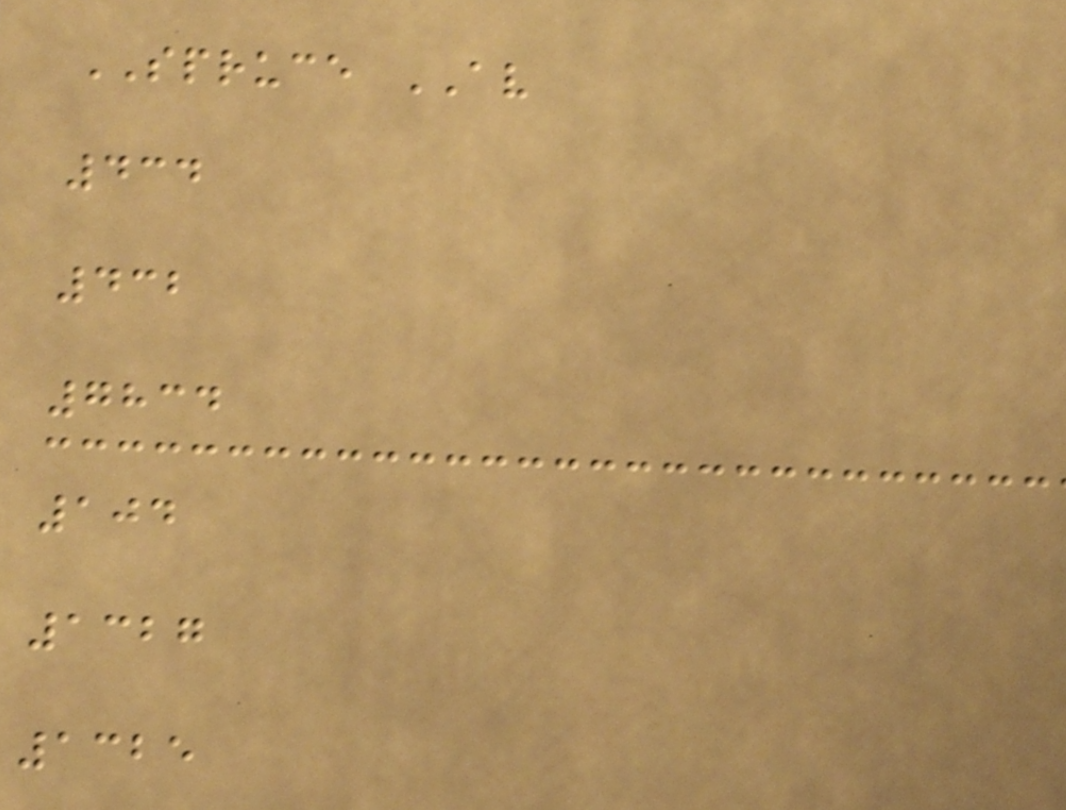SPRUCE AV
434
432
7834
104
1327
1325
